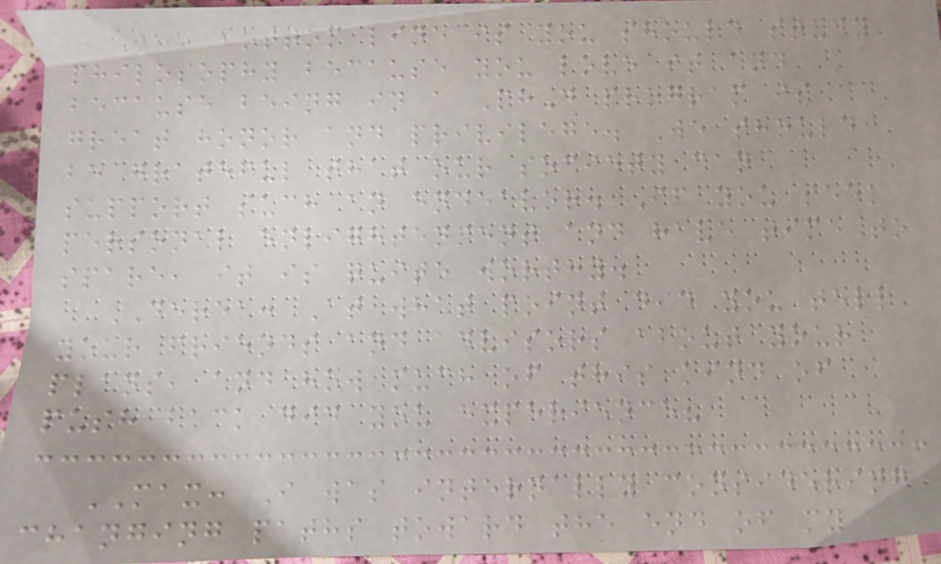The bottom line is you should study
philosophy because you love it and
because being in a PhD program is a
great honor and privilege. We should
be grateful that our society can
support such an endeavor. If you seek
personal enlightenment and have time to
spare, it is quite worthy.
DEREK: At what point did you tell
your friends and advisors about your
plans, and how much of this kind of
push back did you experience?
MAX: I was internally considering
changing paths toward the end of my
